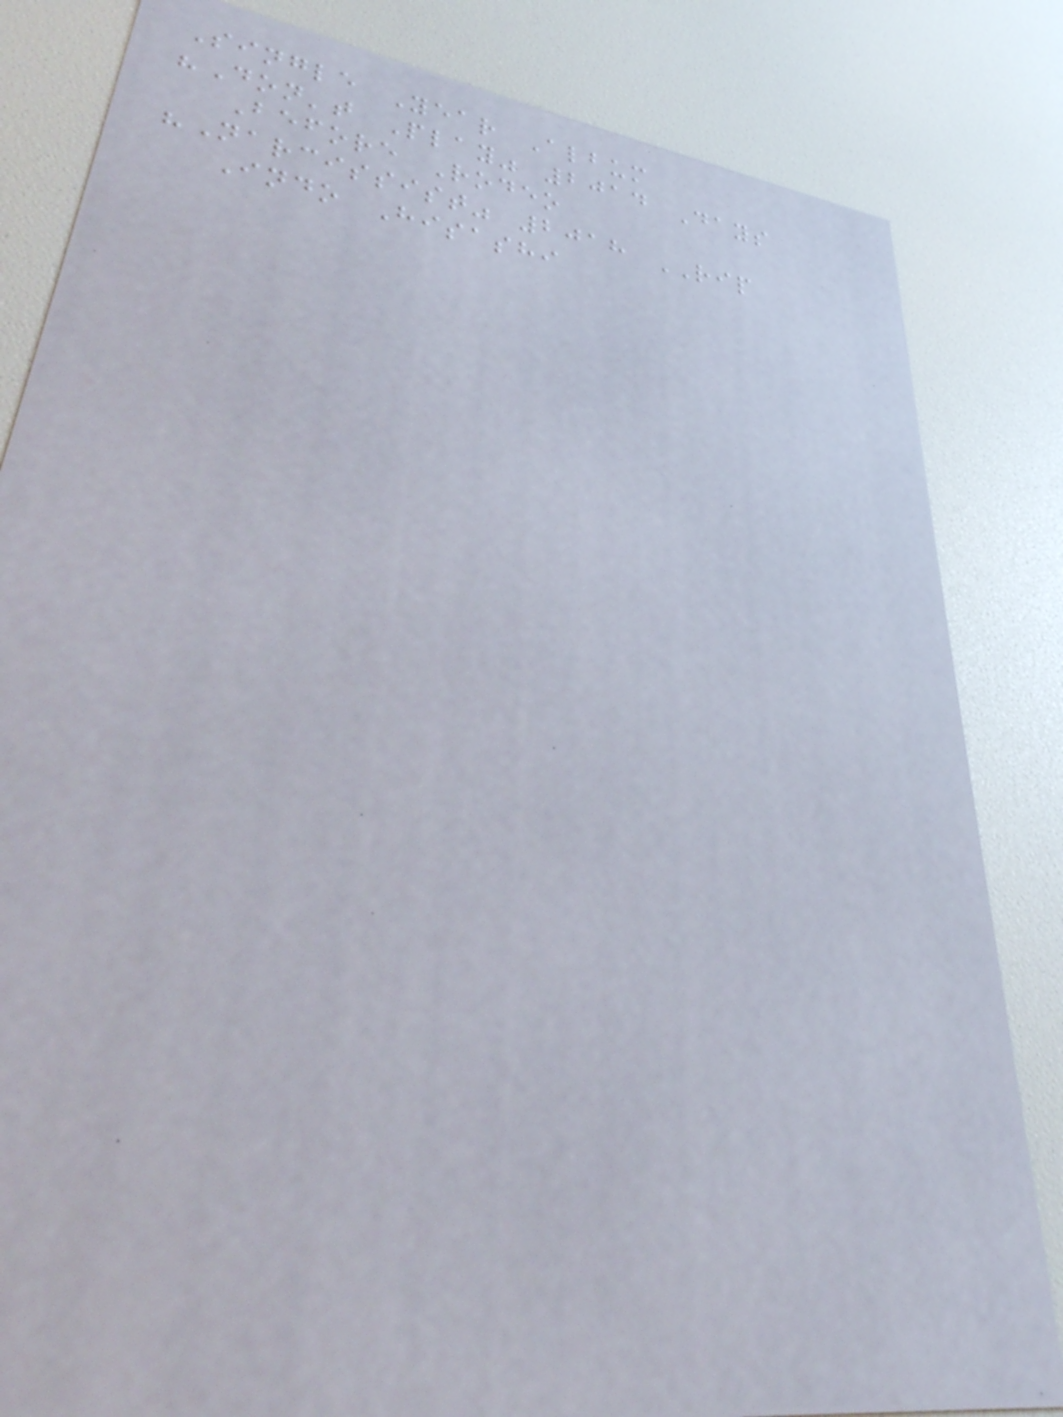Single Year Album
"Don't Play" 2014 Days
Before Rodeo
"Narcissist" 2018 RIP
Indo Hisashi
